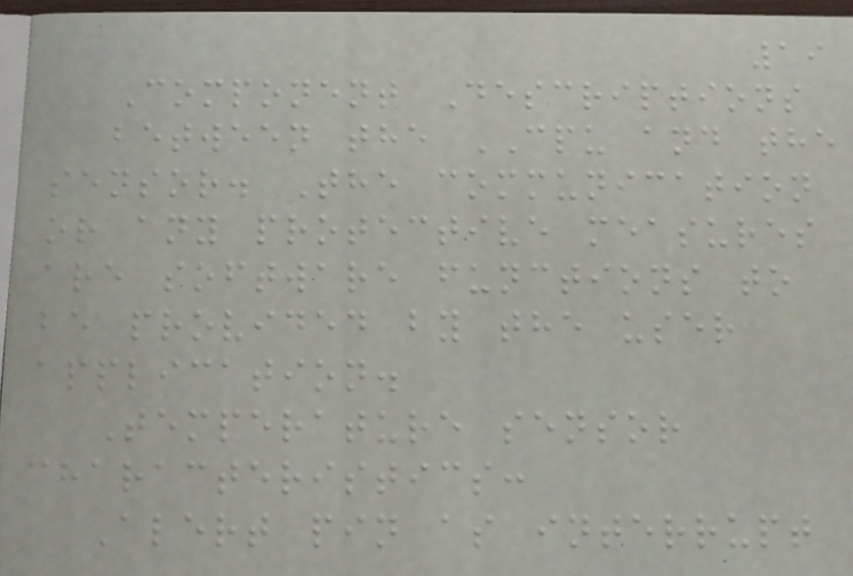19
Component Descriptions
between the CPU and the
sensor. The communication
or any protective measures
are software functions to
be provided by the user
application.
Temperature sensor
characteristics:
Alert pin as interrupt
